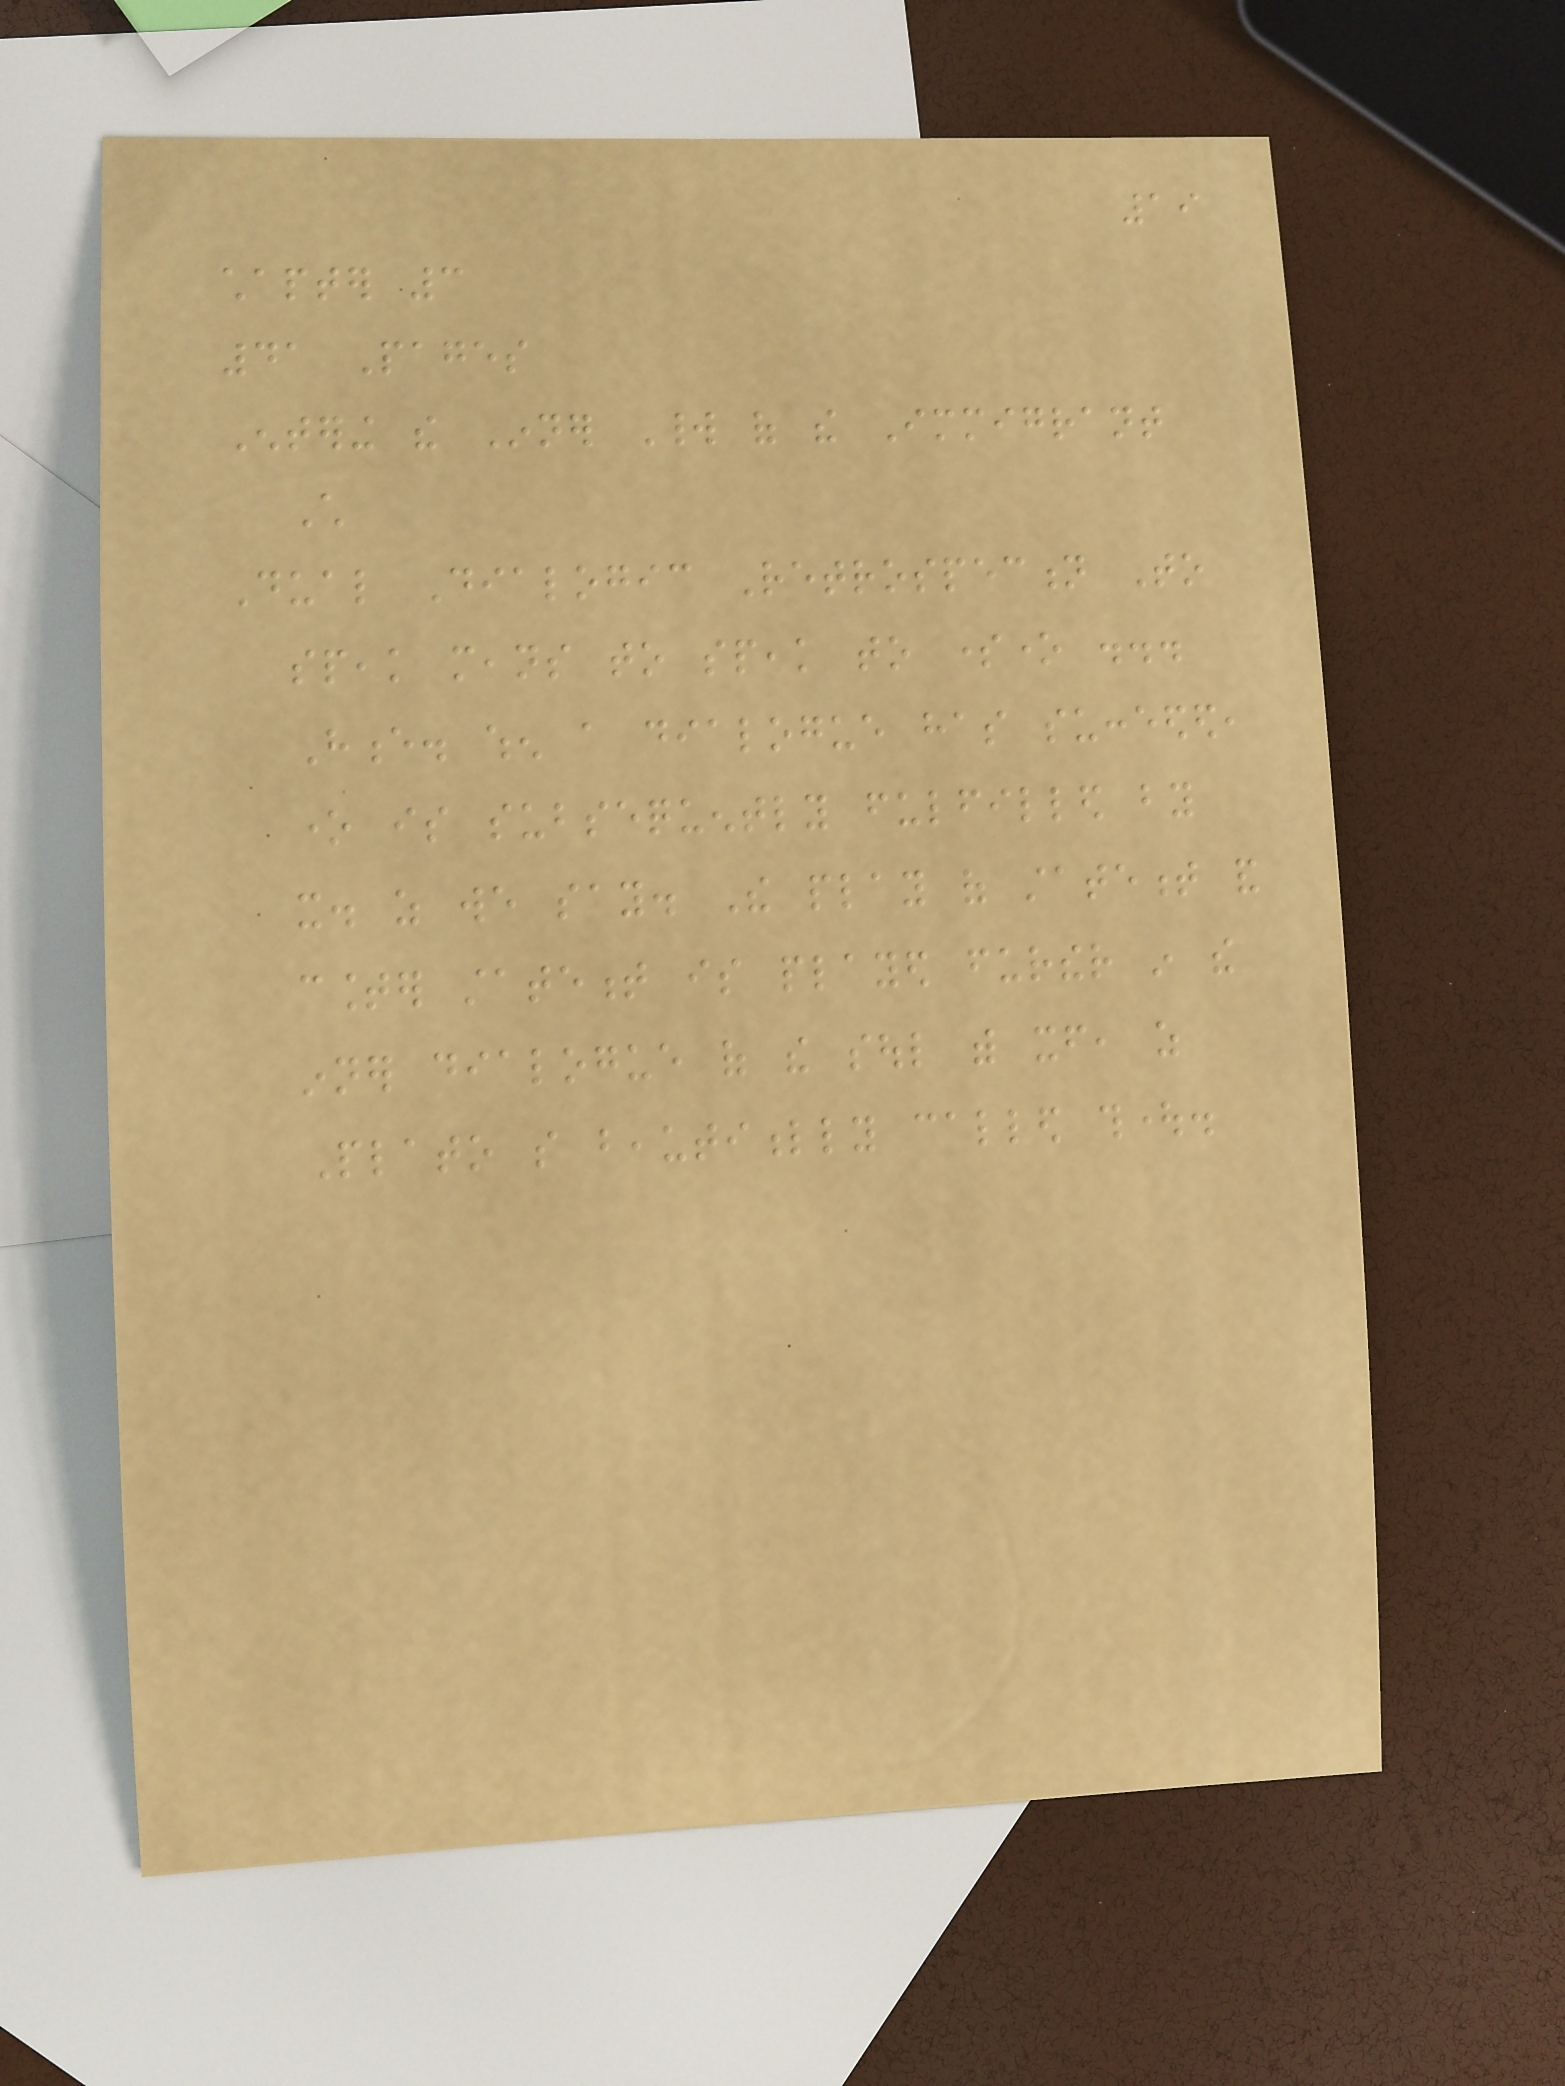19
chapter 3
41 Pages
Entering the Inner World of the Immigrant
Child
Dual Dialogic Retrospection To
speak means to speak to someone ...
Hence. when a dialogue has succeeded,
one is subsequently fulfilled by
it. as we say. The play of statement and
counter statement is played further in the
inner dialogue of the soul with itself, as
Plato so beautifully called thought.
